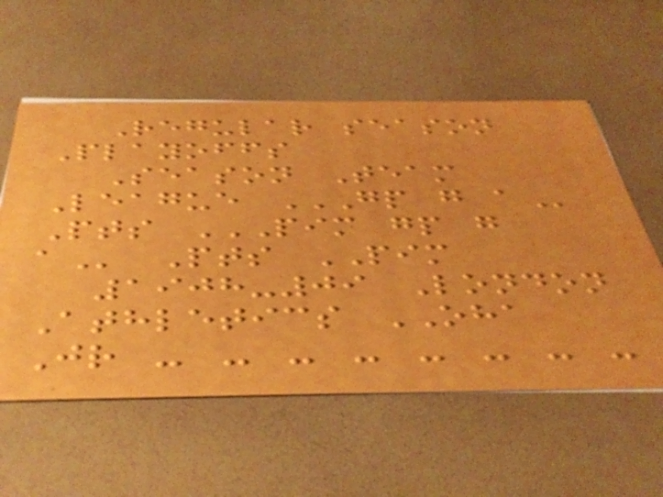Regular season
Playoffs
Season Team
League GP G A
Pts PIM GP G
A Pts PIM
1908-09 London
Athletics OHA
Jr - - - - - - - -
